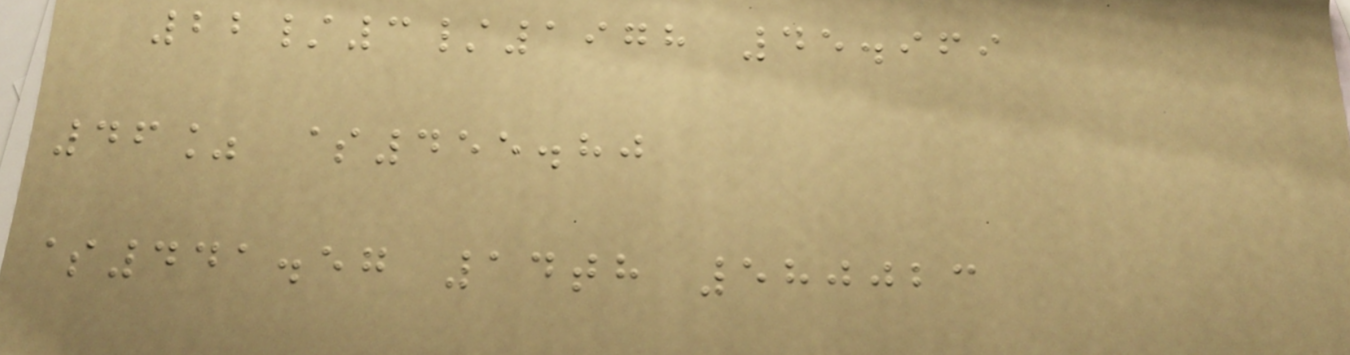22/3/1978 45.969
46% $455.80
$441.57 14th 580023
